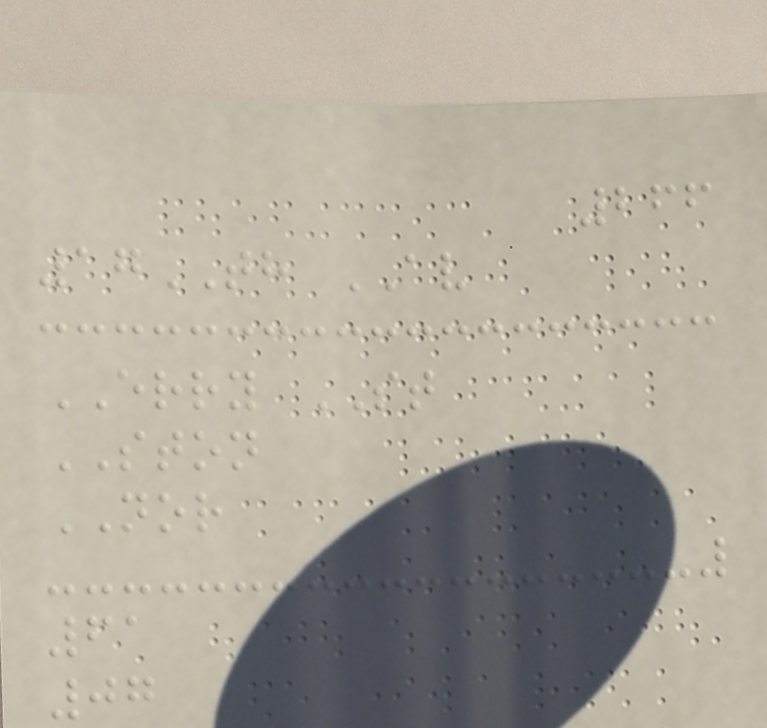266
17TH AV
ERRY ST
STON
NOR
61
07
